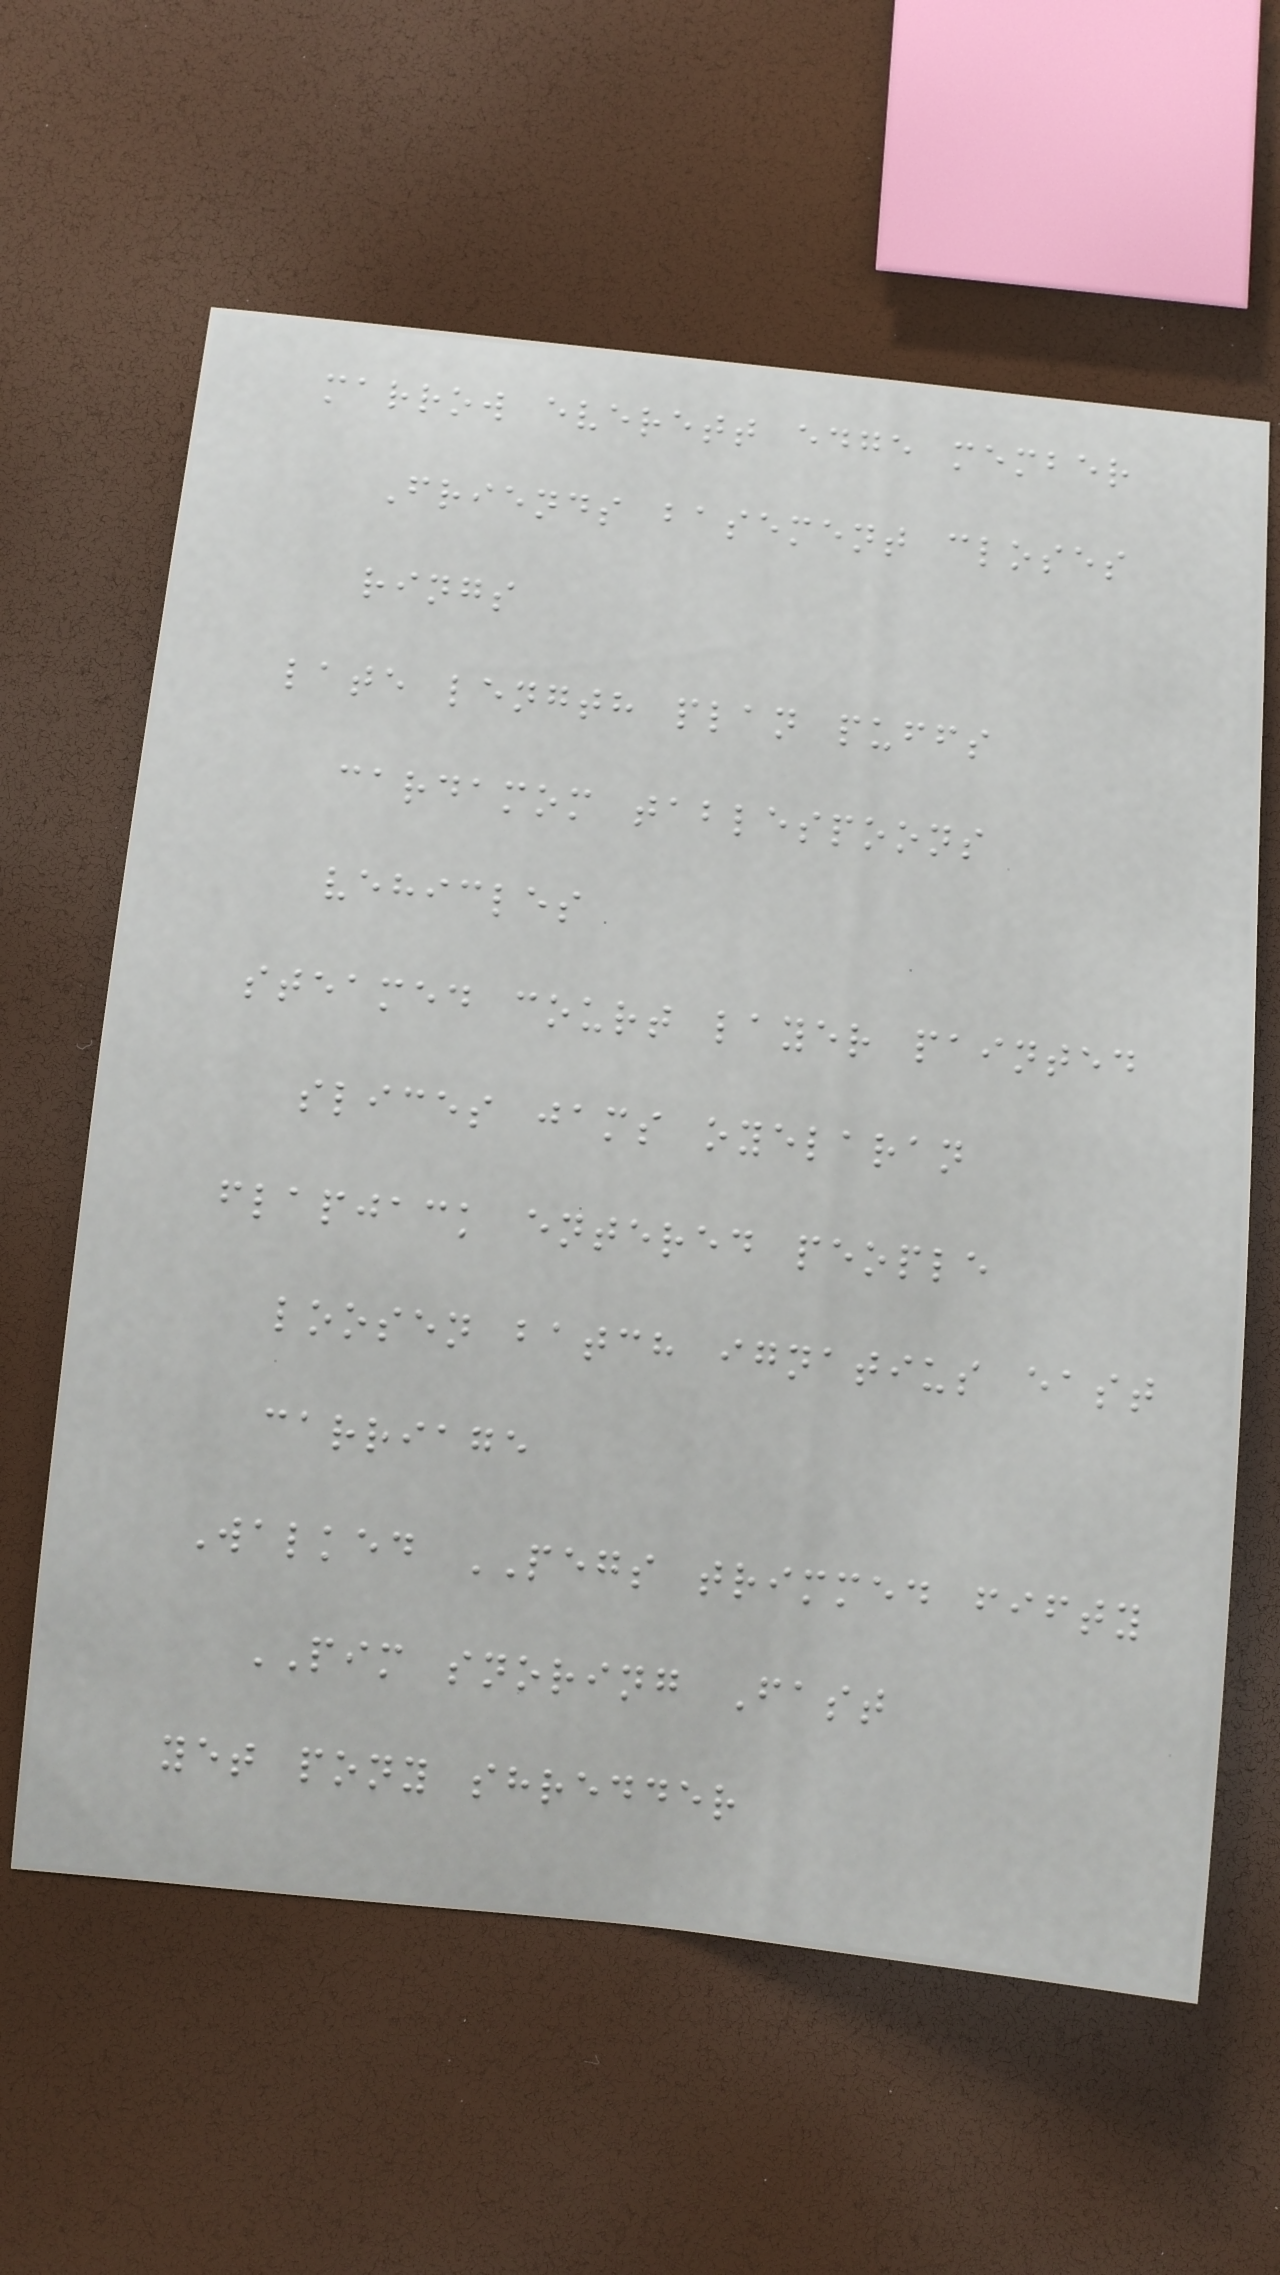marrow everett edge member
Friends basement closes
rings
late length plan puffs
cardamom tablespoons
vehicles
steamed court layer painted
slices jams oyelaran
flapjack entered people
loosen batch ignatius east
carriage
Walked PEGS trimmed fifty
PIM snoring Fast
yet pony shredder
